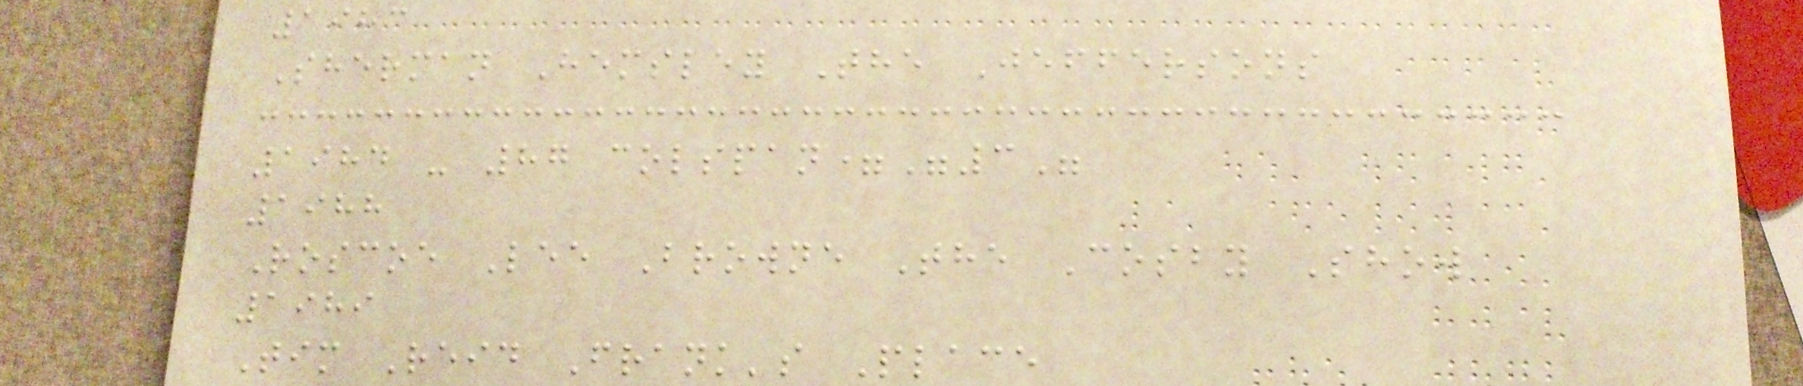1983
Sherman Hemsley The Jeffersons
1984 - 87 colspan="3"
1988
Roscoe Lee Browne The Cosby Show
1989
Tim Reid Frank's Place
